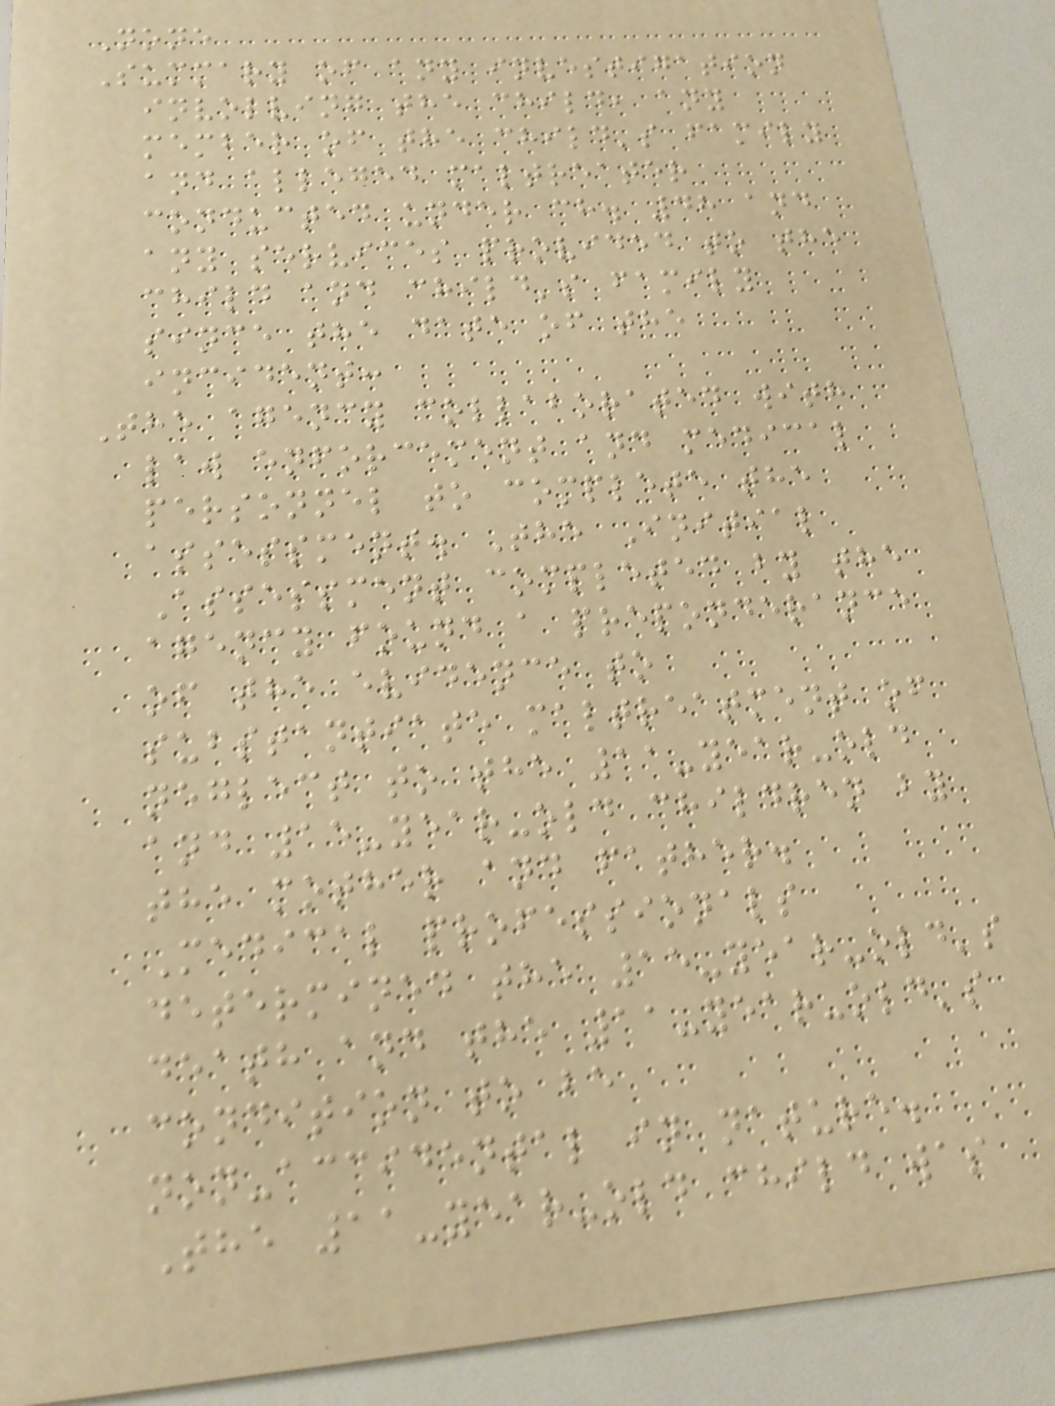None
Summary of any investigation
involving the child, any
member of the child's family
and alleged maltreater
conducted under ch. 48 and
any services provided to the
child and child's family
since the date of the
incident:
The agency collaborated with
law enforcement and medical
personnel to complete the
assessment. The Initial
Assessment completed by the
agency found a preponderance
of the evidence to
substantiate maltreatment of
neglect to the 11-year-old
and 15-year-old children by
the mother and father.
Medical professionals
determined the 15-year-old's
death and the 11-year-old's
condition to be
non-accidental in nature.
The 11-year-old child was
